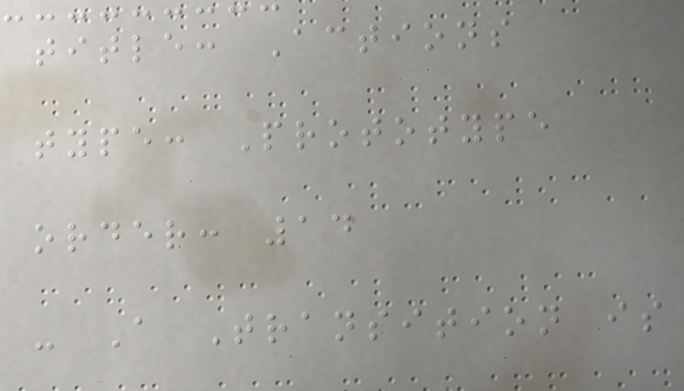title: Actions
type: Prototype
order: 14
- A Transition is
